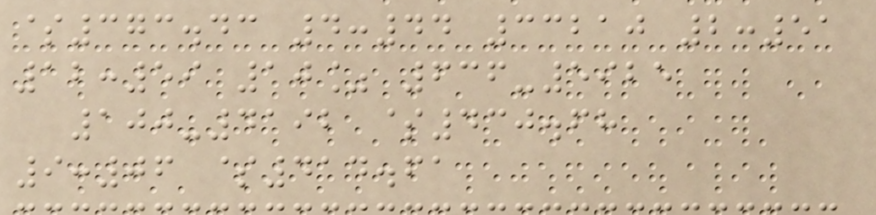$373.43 4:44 33210 2:51
12:59 10% 636-5925
100-4192 $430.68
9:06 $414.61
